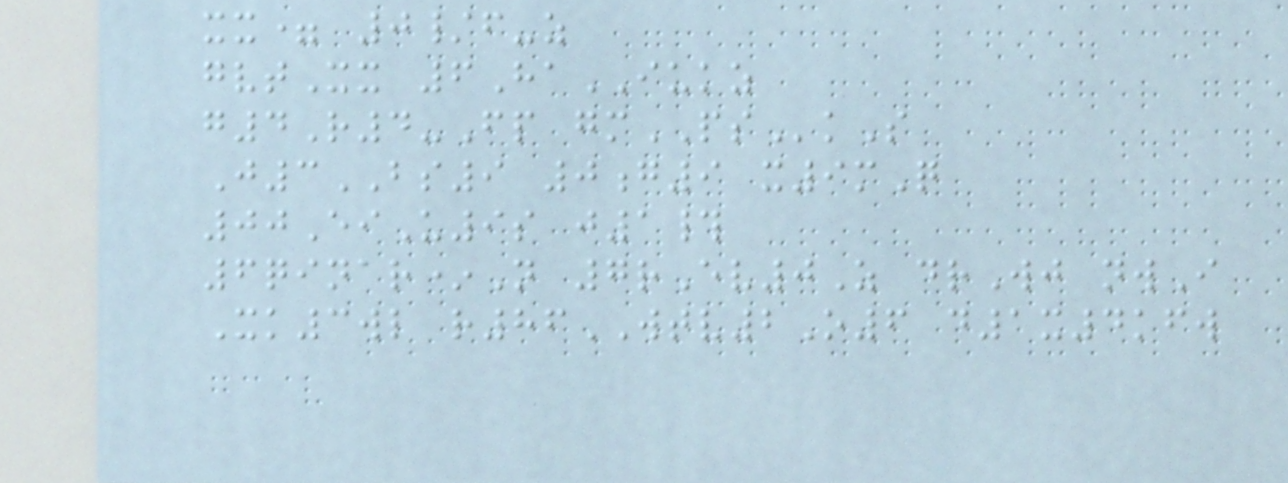xx= 0/f-z
gvtXx 6HaIUKZ
g4R4-Fp gmPSkS
J3BS9 0g9 x9mQ
00EiU9s j1#
6qinar*N 7rEv0Z drWj nwI
Xk3wl r86WTV2O6 d1x4kfw
